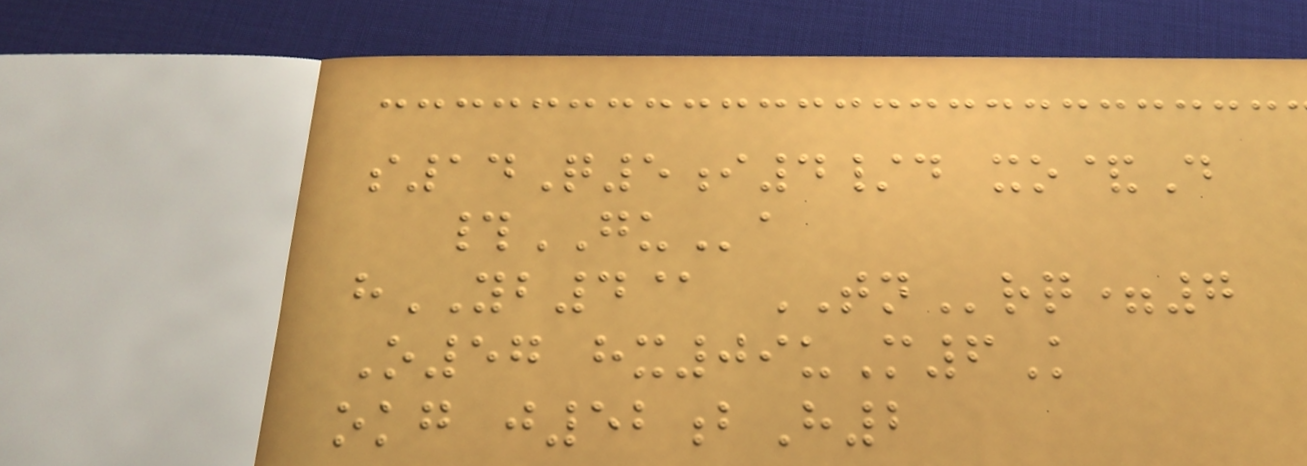s14Q5i4/d xo&D
#GUa
hYB4@ TNrq=7
O57 hx09uM6K
okg j52bH2
